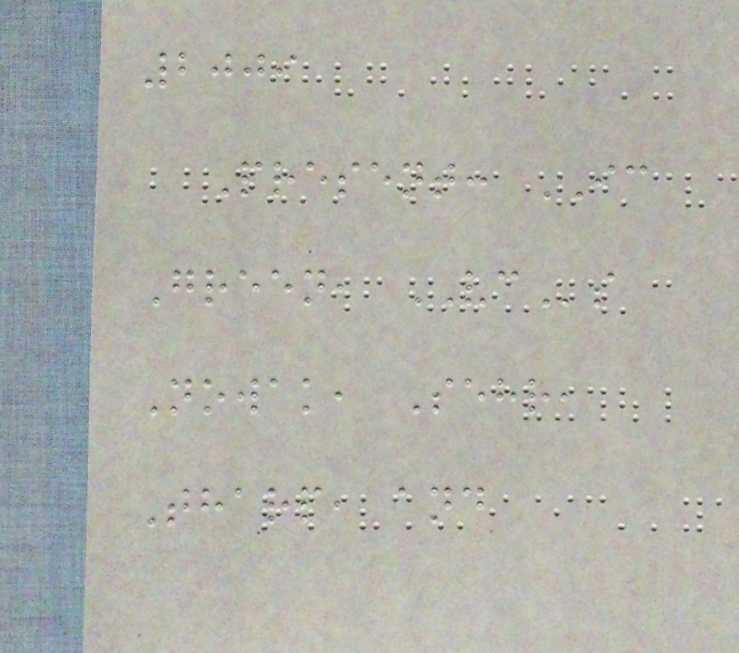2009
Present: IC
Green, VCs
Nowak, Sehr,
Tharp, and
